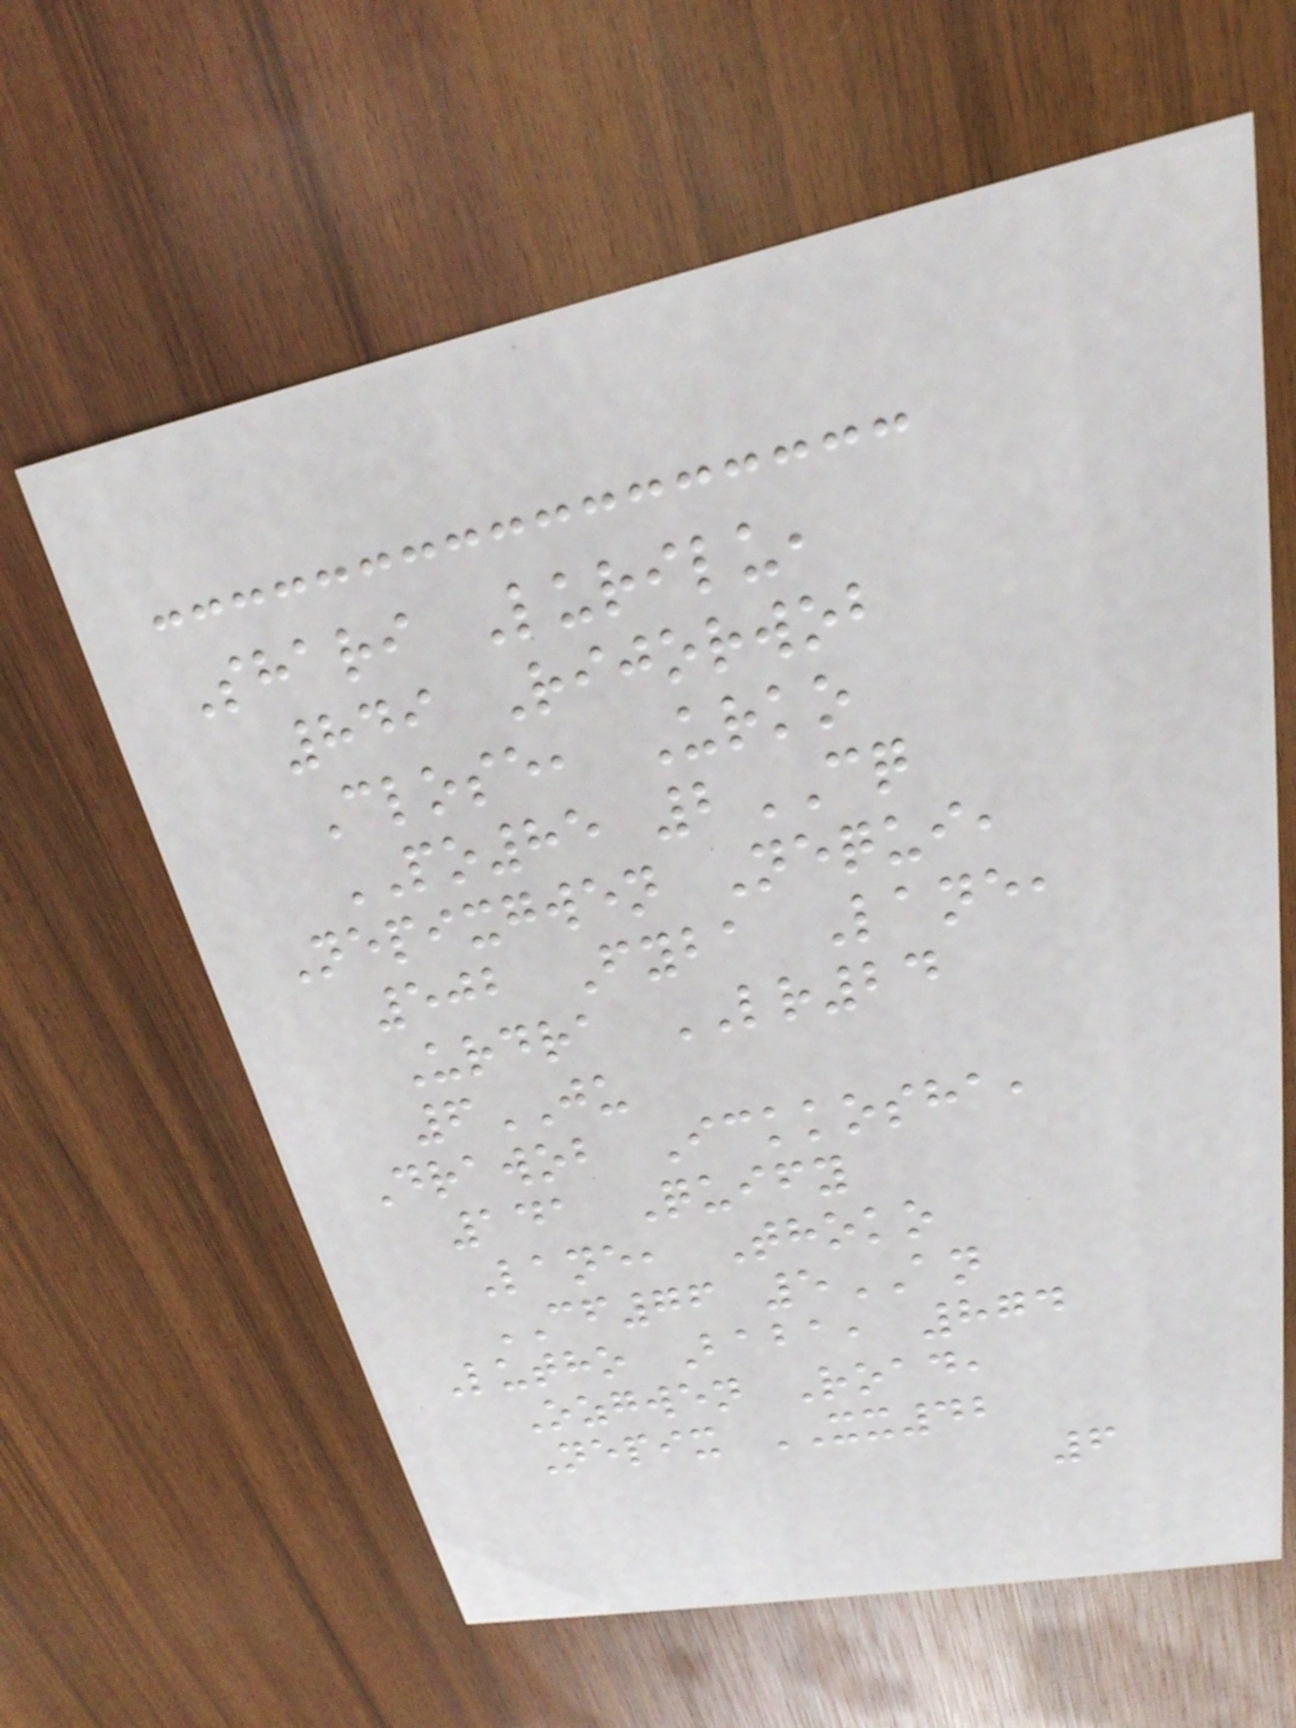Shari Lurilu,
849 Rijorwob
Close, Urko
PO85 2CQ
Nepixgwen Nequi,
502 Fyba Lane,
Urdra LR24
6JU
Drawob Ickkosha,
141 Quify
Lane, Thoko
CF76 5AN
Lutho Baba, 874
Ozgwen Road,
Nepix XX42
6
